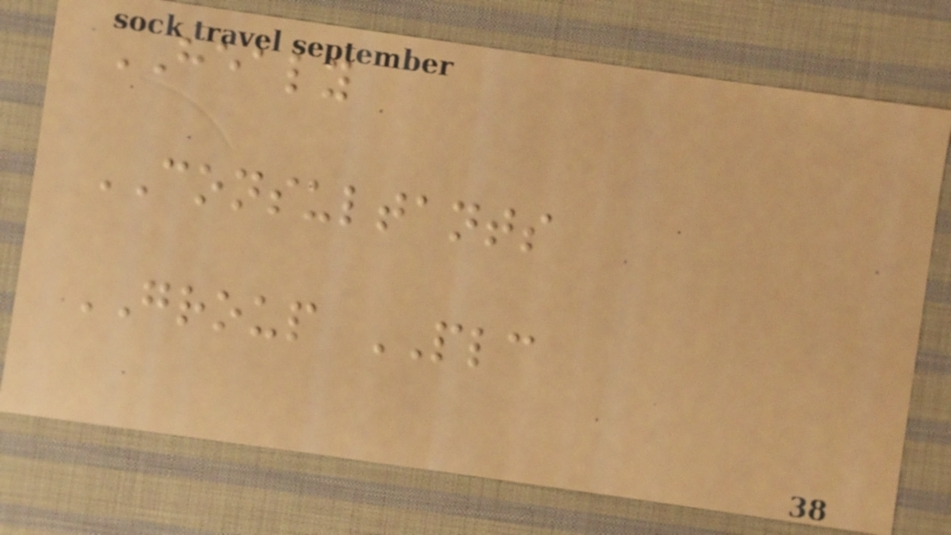HEALY
CONSULTANTS
GROUP PLC
